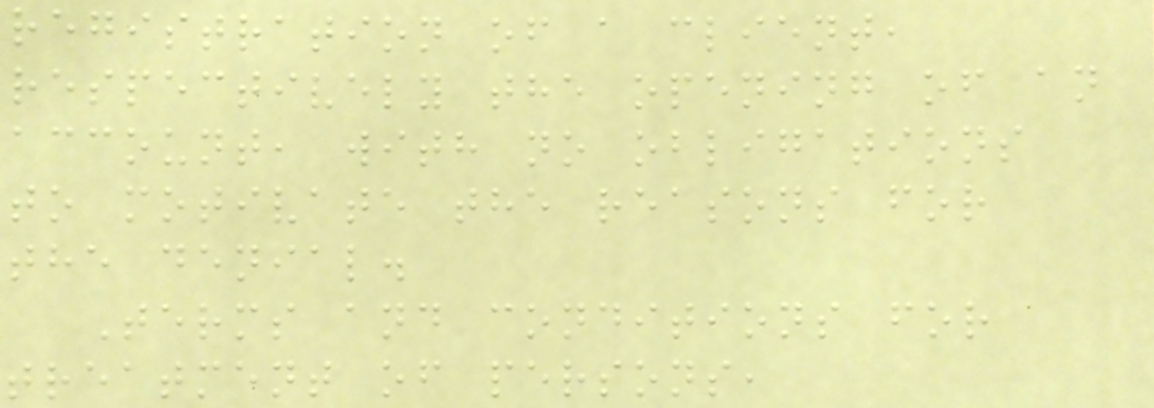registration of a client,
respectively the opening of an
account, with no obligations
to motivate the reasons for
the denial.
Terms and conditions for
treatment of persons,
